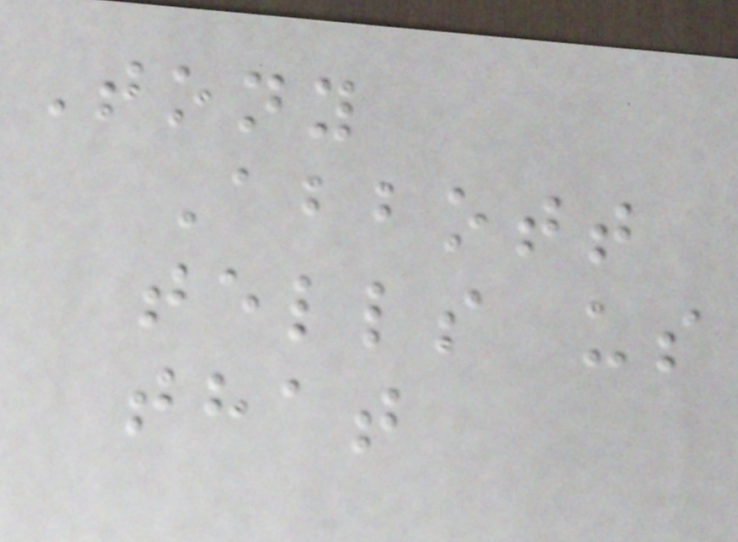Tony
Abbott
tells us
that
